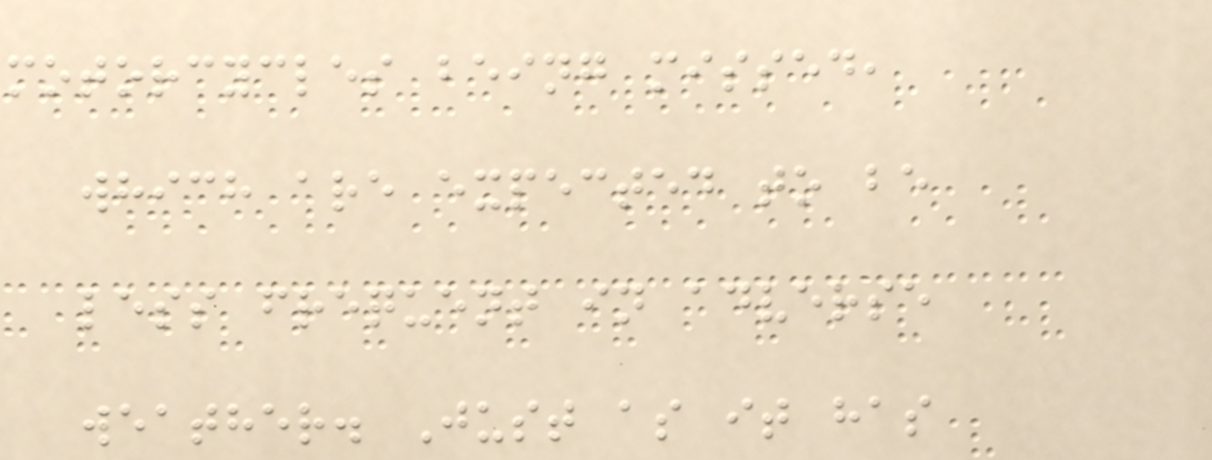motorcycles being missed,
which are expected to be
less frequent in adverse
weather. Just as it has
